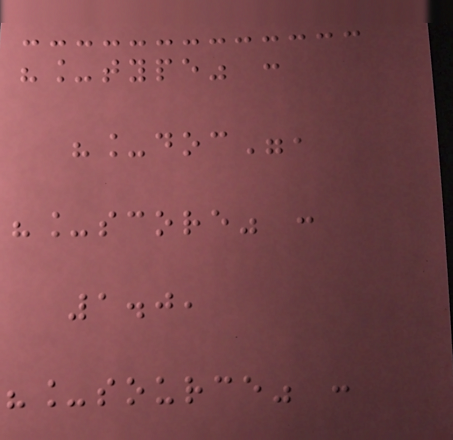"_type" :
"_doc",
"_score" :
1.0,
"_source" :
